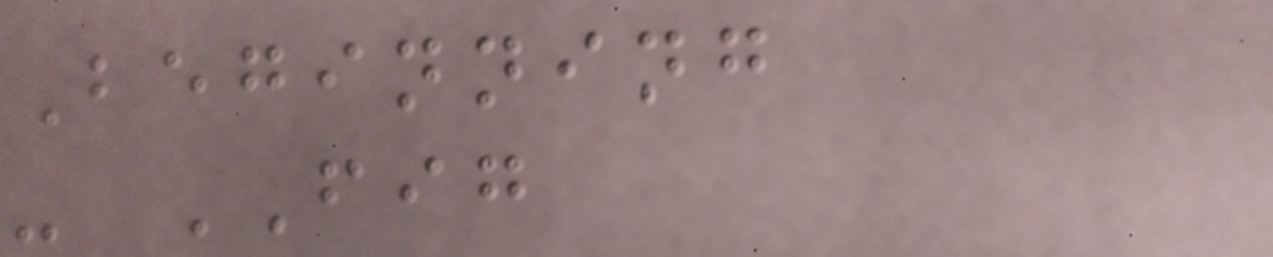Beginning
- FIG
